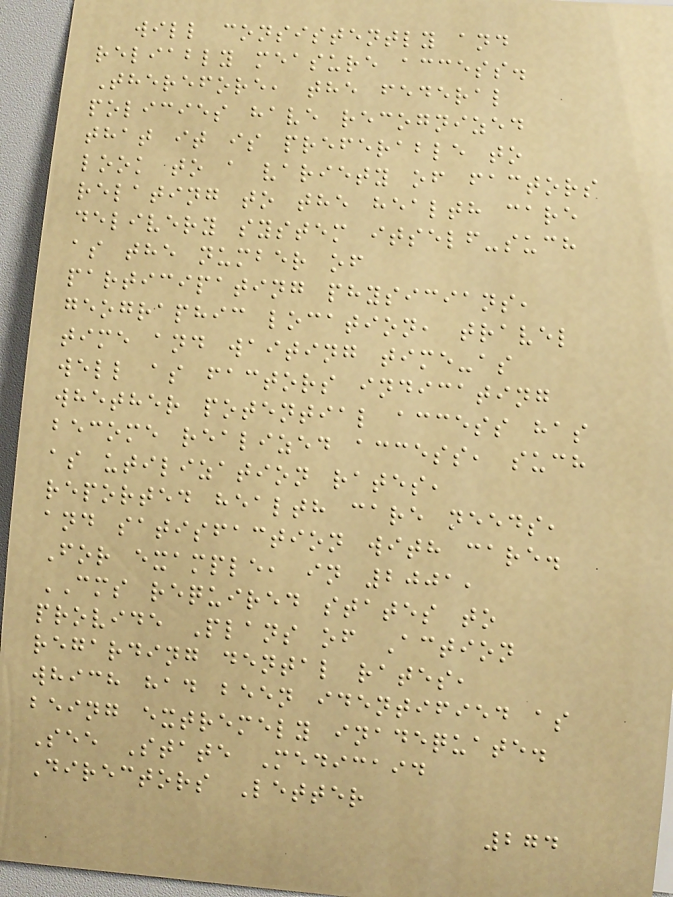will consistently and
reliably measure access.
Therefore, the federal
policies have recognized
that it is preferable to
look to a variety of factors
relating to the health care
delivery system itself-such
as the number of
participating physicians,
geographic location, travel
time and waiting time-as
well as factors indicating
whether potential access has
become realized access, such
as utilization rates,
reported health care needs,
and satisfaction with care.
For example, in 2001,
CMS required states to
provide Plans of Action
regarding dental rates,
which had been identified as
being extremely inadequate.
See State Medicaid
Directors Letter
274
